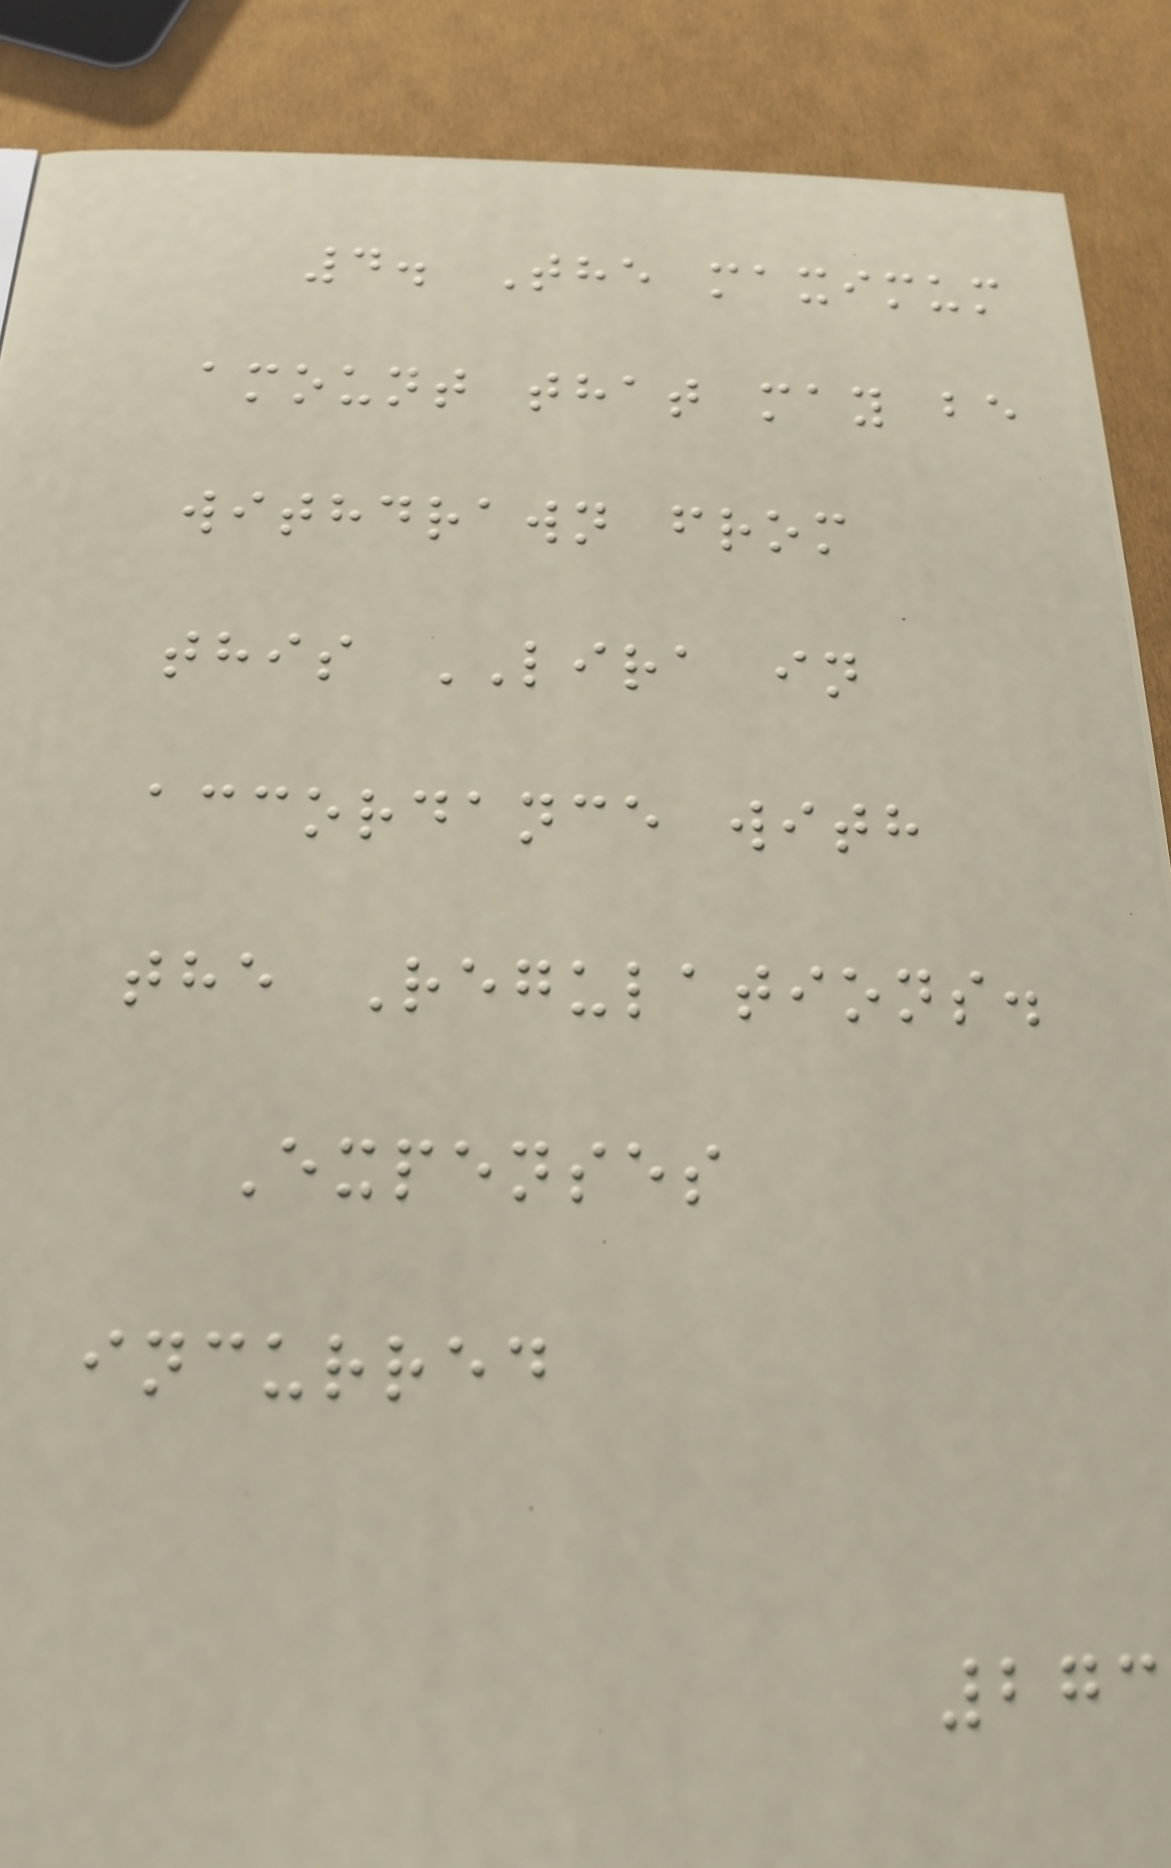4. The maximum
amount that may be
withdrawn from
this LIRA in
accordance with
the Regulations.
Expenses
incurred
273
